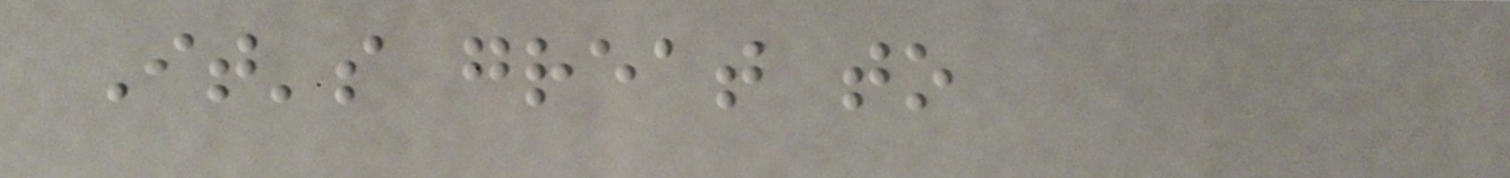It's great to
